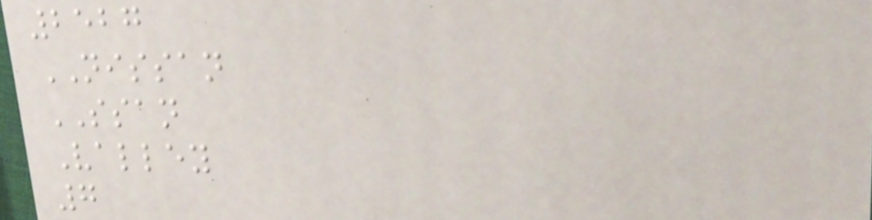2527
NISSAN
SSAN
Valley
7
